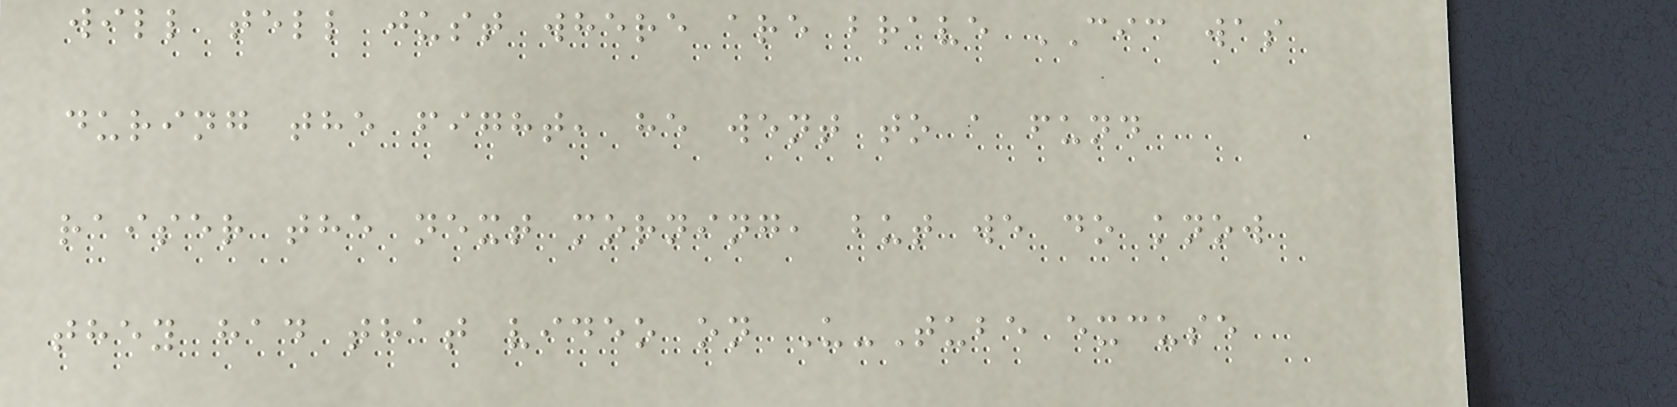will tell just where are brave CIC was
during the fight, he went to a fund
raiser the next morning, but we do know
they had that video on U-Tube excuse
